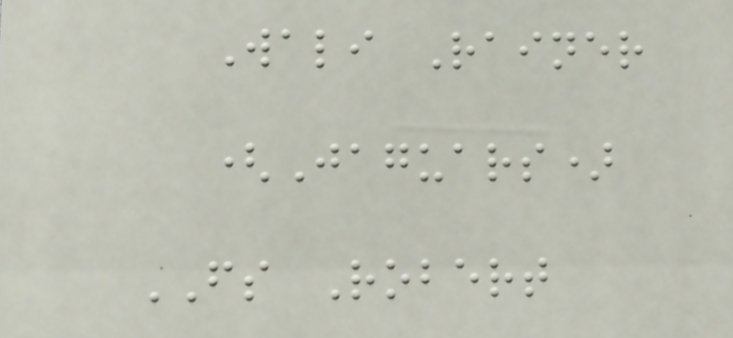Wali Rainer
(Jaguars)
FS Robert
